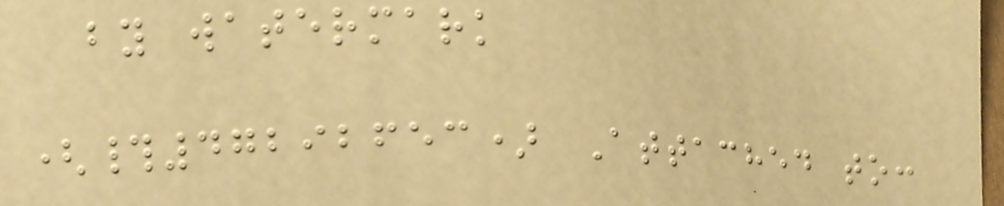by watermark
(#47292653) Attached to:
